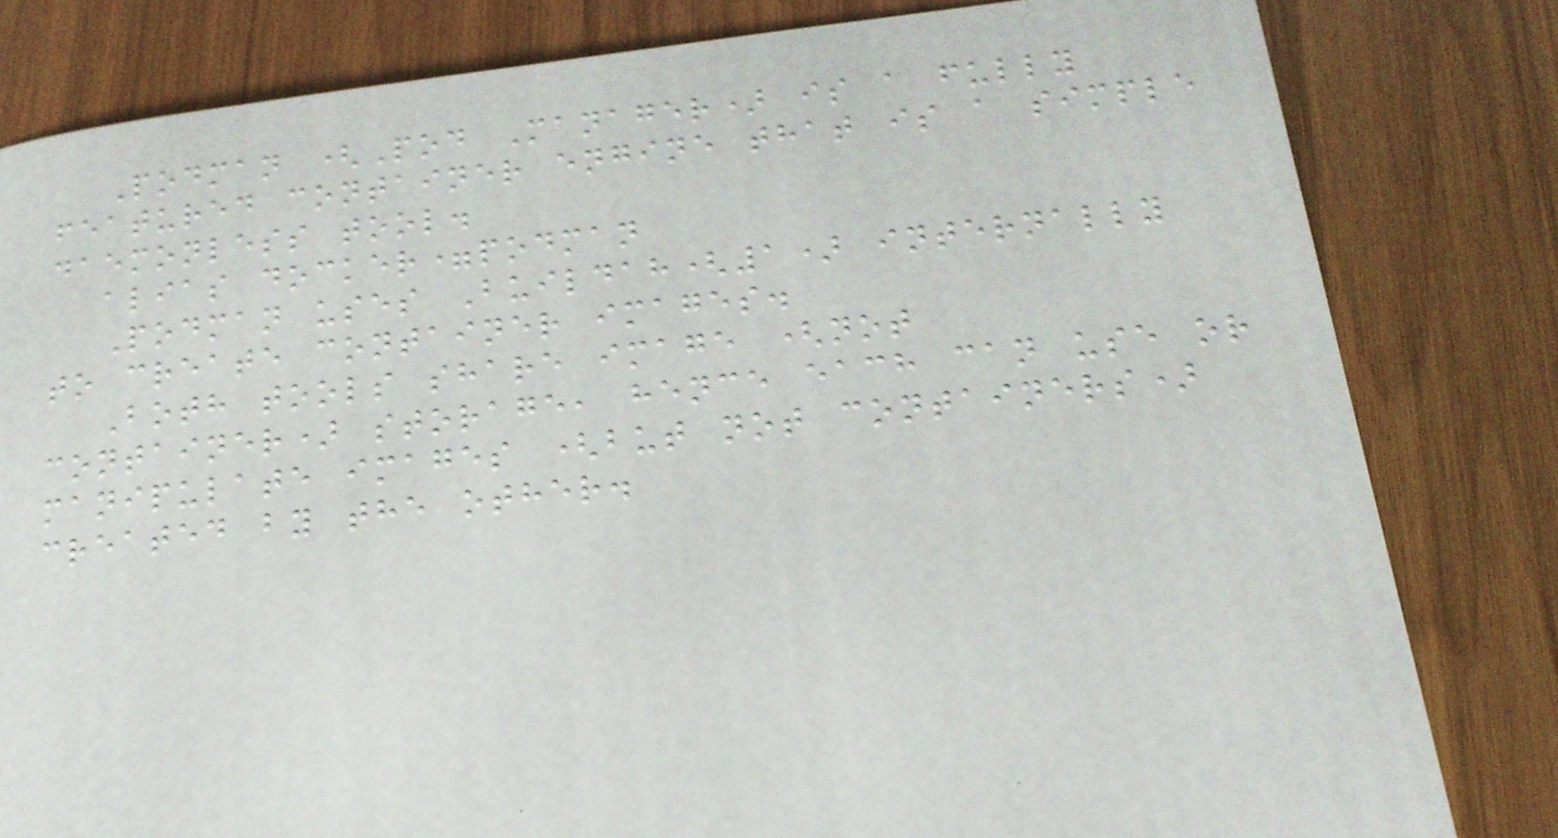Podman (Pod Manager) is a fully
featured container engine that is a simple
daemonless tool.
alias docker=podman
Podman uses Buildah(1) internally
to create container images.
Both tools share image (not
container) storage, hence each can use or
manipulate images (but not containers)
created by the other.
